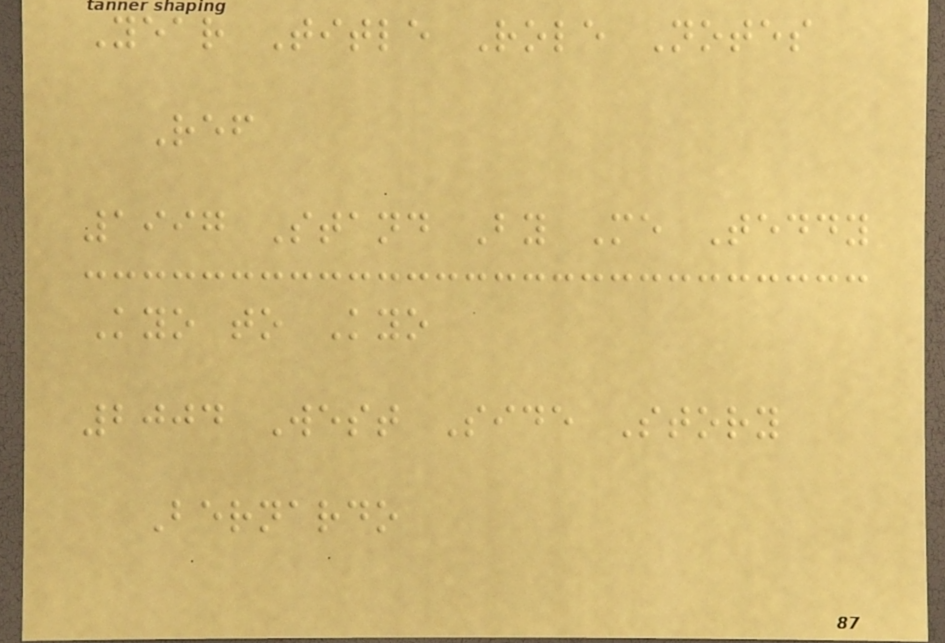Year Title Role Notes
Ref
1997 Stand By Me Teddy
Kyo to Kyo
2004 West Side Story
Bernardo
